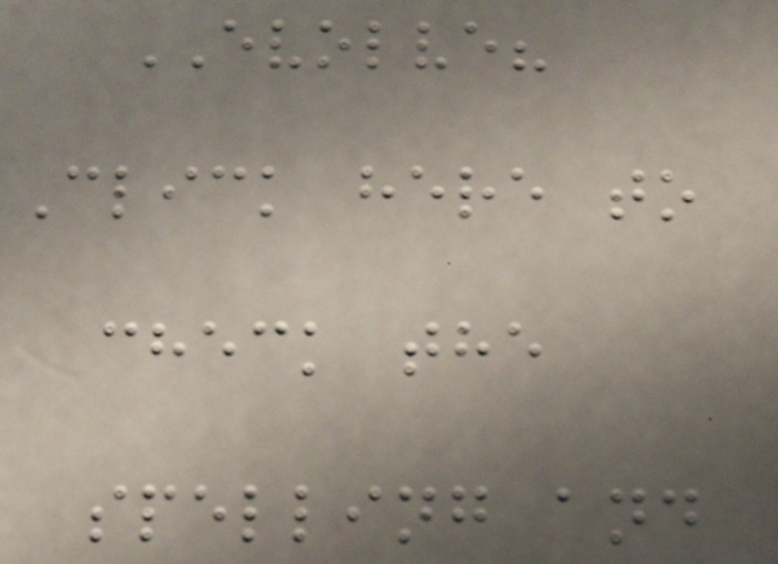EVOLVE?
Click here to
check the
spelling and
